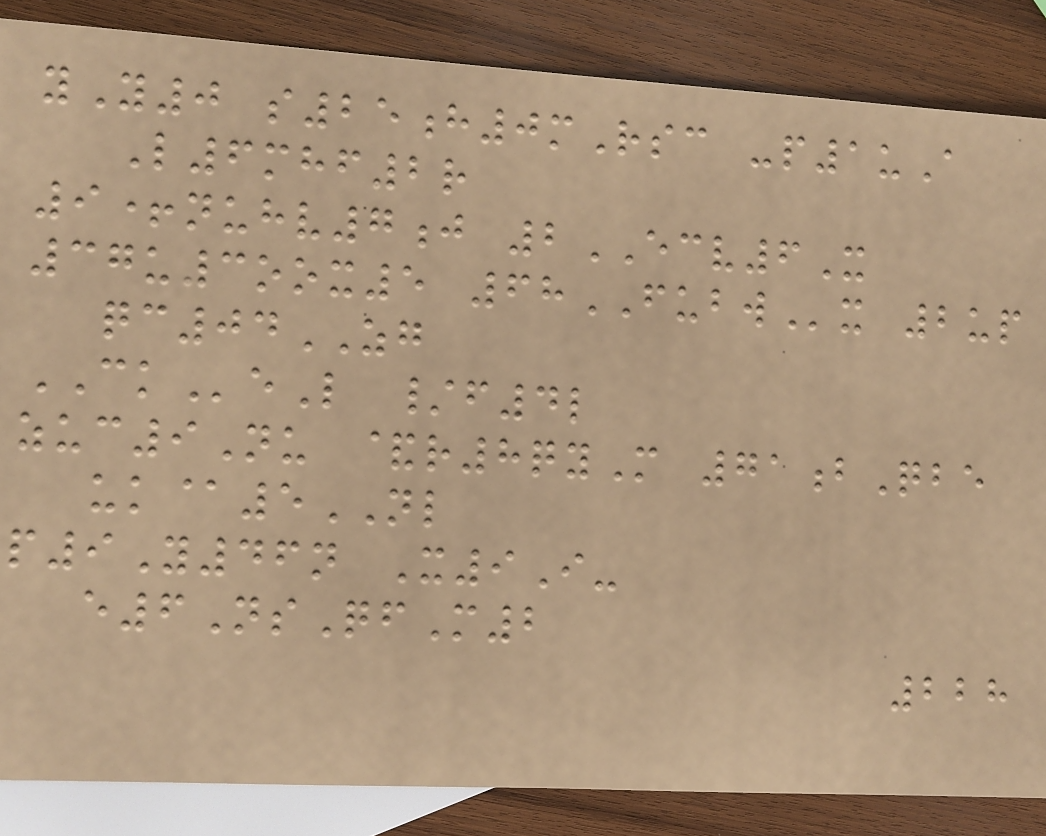yY0 s25h0mRsc -p1uA
L6mhf2r
9+nuhv7j 2ECV6X
37u3oox5 68FUBWx 2up
qc04ZG
CKeL /f4l
zuc9Nu &r8qyM 71bQbe
uk@5NL
p9Y46n X9I-
e6NsQfM2
228
